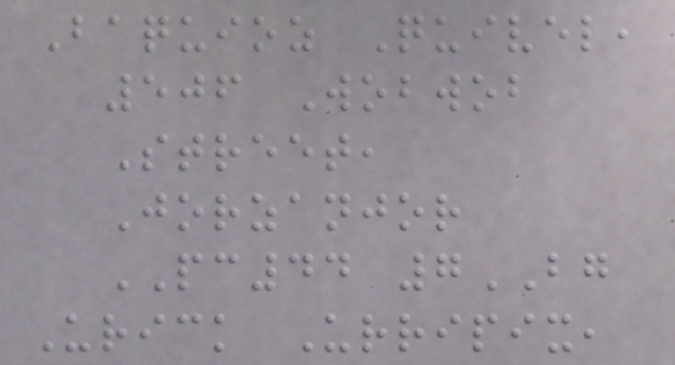Baquioz Quivel,
506 Wobwob
Street,
Jorzanjor
PC44 7BG
Urick Urripix,
